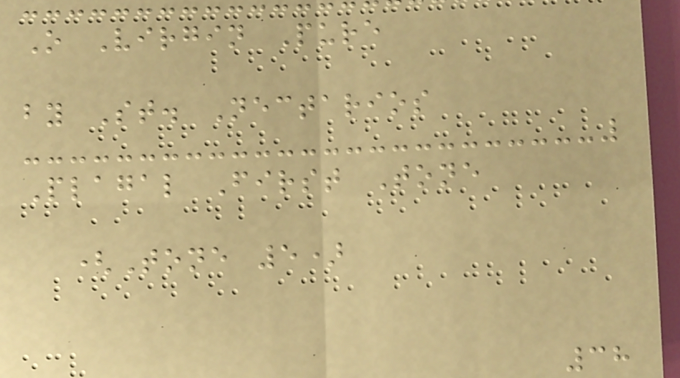O Virgin Pure
by St. Nectarios
Plagal First Tone
(Tone 5)
38
